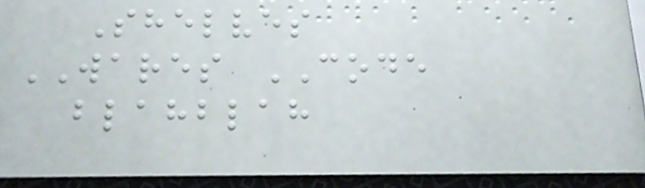Shelves
WARES CODE
blahblah
